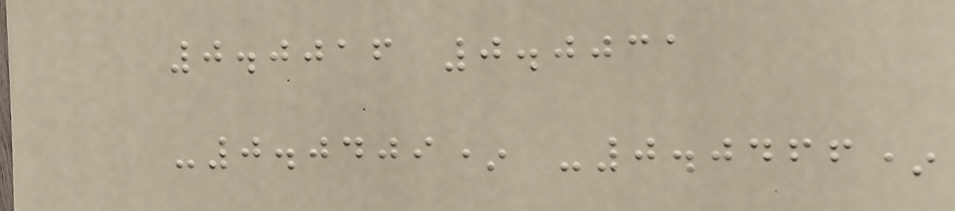0.0016 0.0031
-0.0409* -0.0466*
